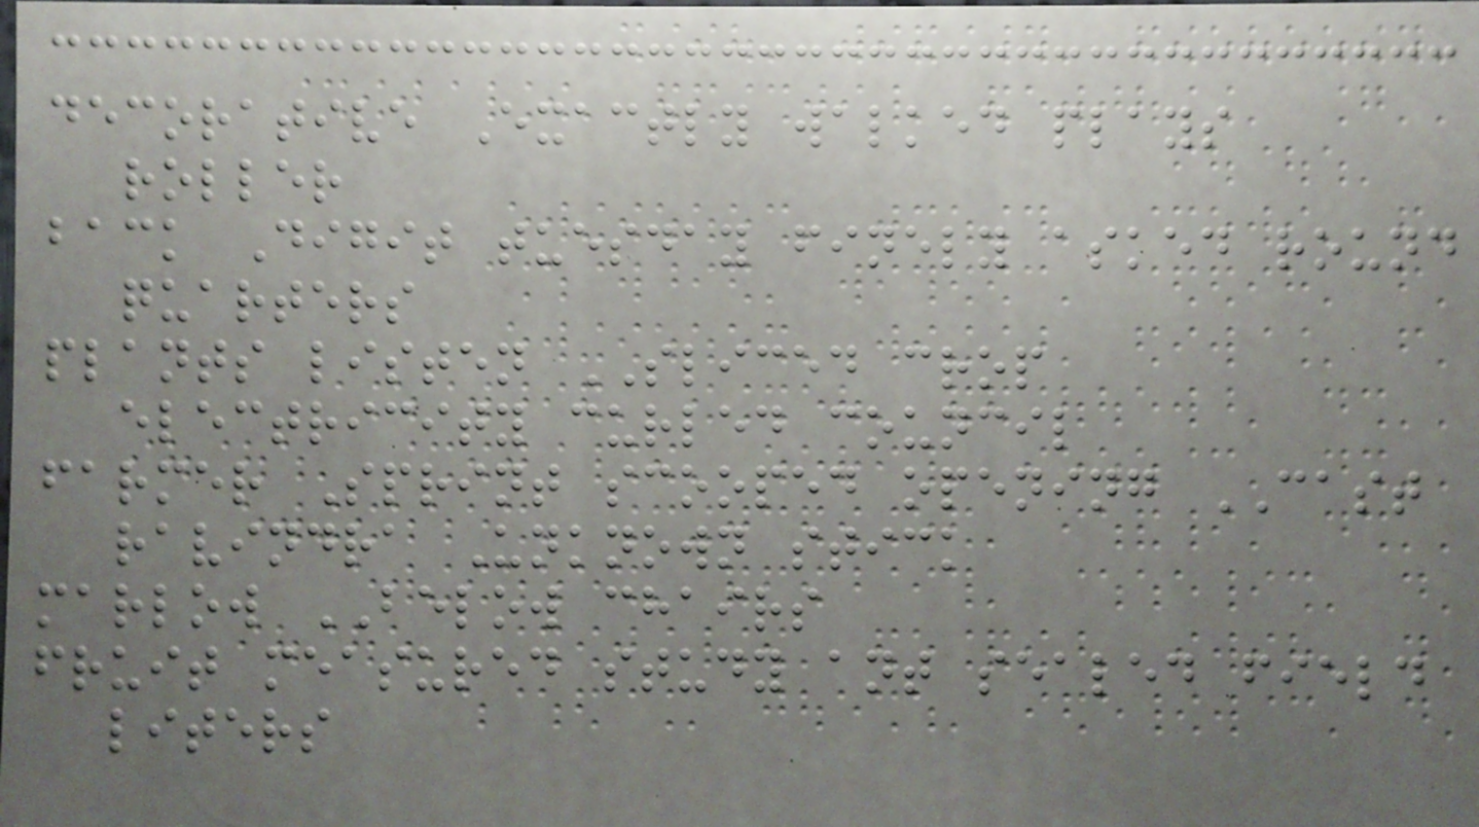decorative Exactly walked plays
roller
back Digit tuesday finely asked round
quarters
plants listen SLICED crop
electricity curled council
farmer Sprint scooped opening CAST
ravindra Unknown stick
marlow BELOW chairs
fruit measured study ant sealed field
liters
